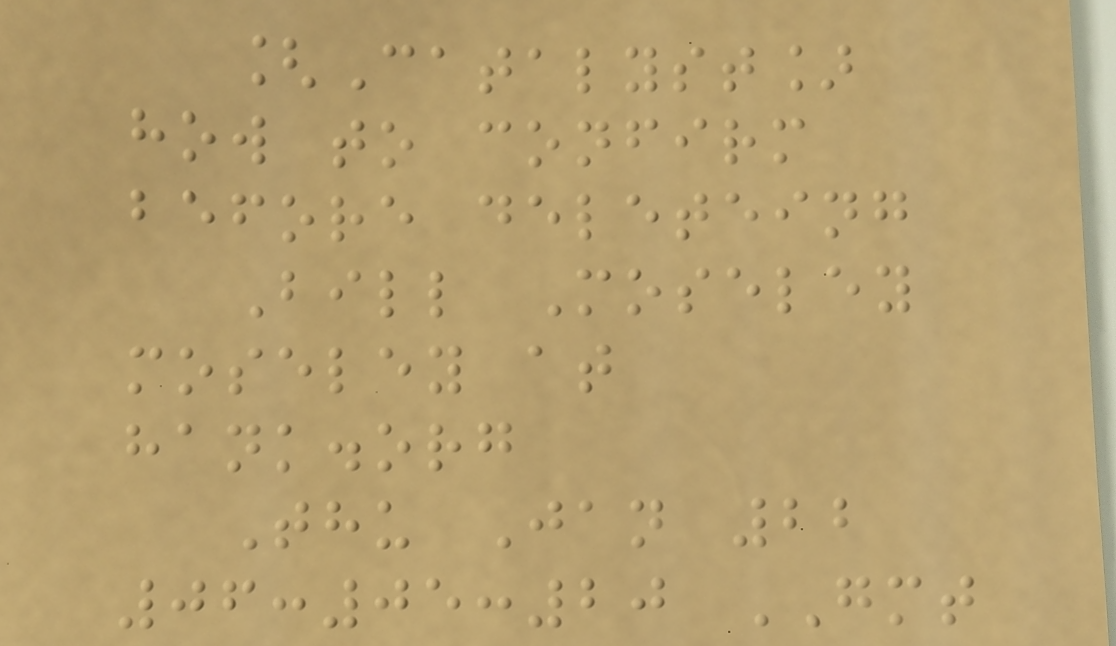[Catalyst]
how to confirm
before deleteing
Bill Moseley
moseley at
hank.org
Thu Jan 22
06:05:20 GMT
